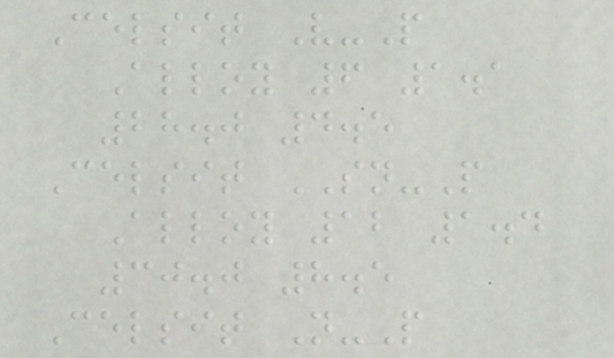Celsit V-P
Alloy 6 1.1
28.0 4.5
Celsit SN-P
Alloy 12 1.4
30.0 8.5
Celsit N-P
